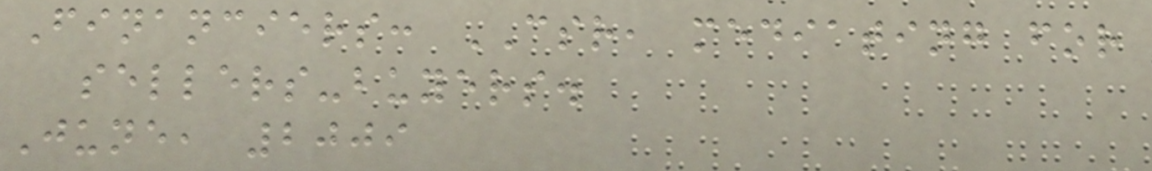Financiers: CSR, mediating for
sellers-buyers.
June, 2009
